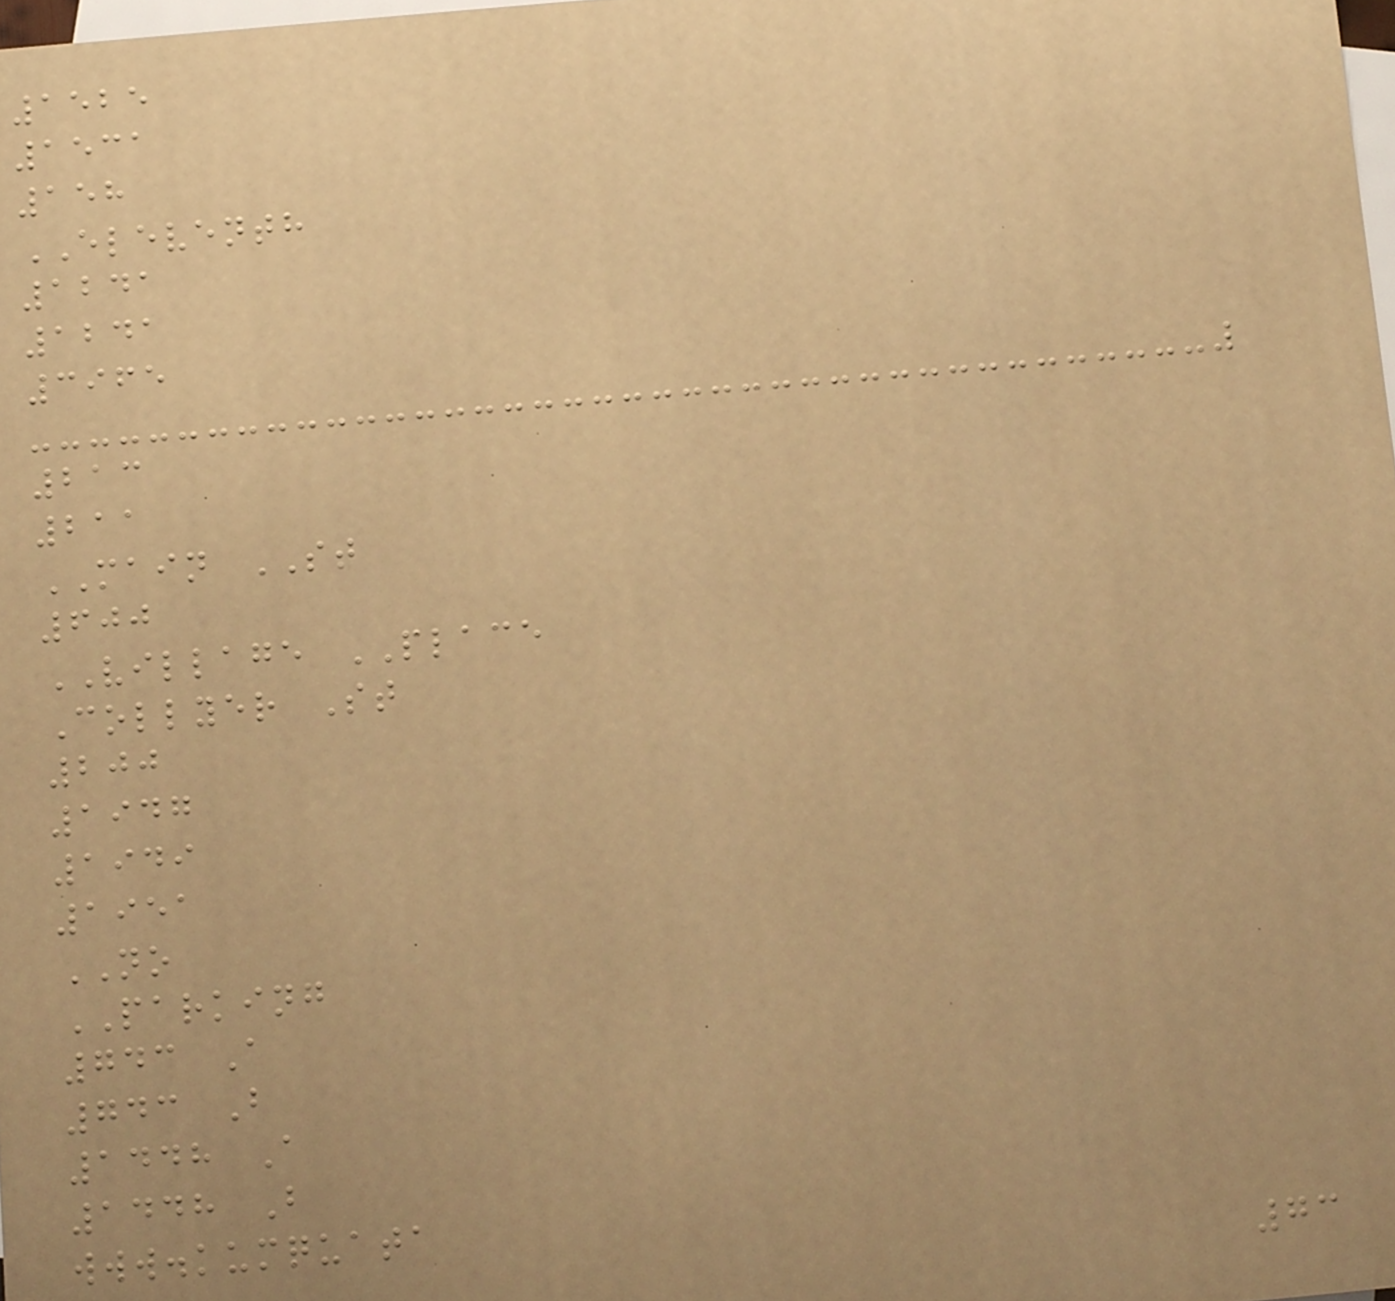1525
1531
158
ELEVENTH
1241
1241
3965
213
211
MAIN ST
600
VILLAGE PLACE
Collyer St
200
1947
1949
1951
NO
PARKING
743 A
743 B
1448 A
1448 B
www.kumquata
73
